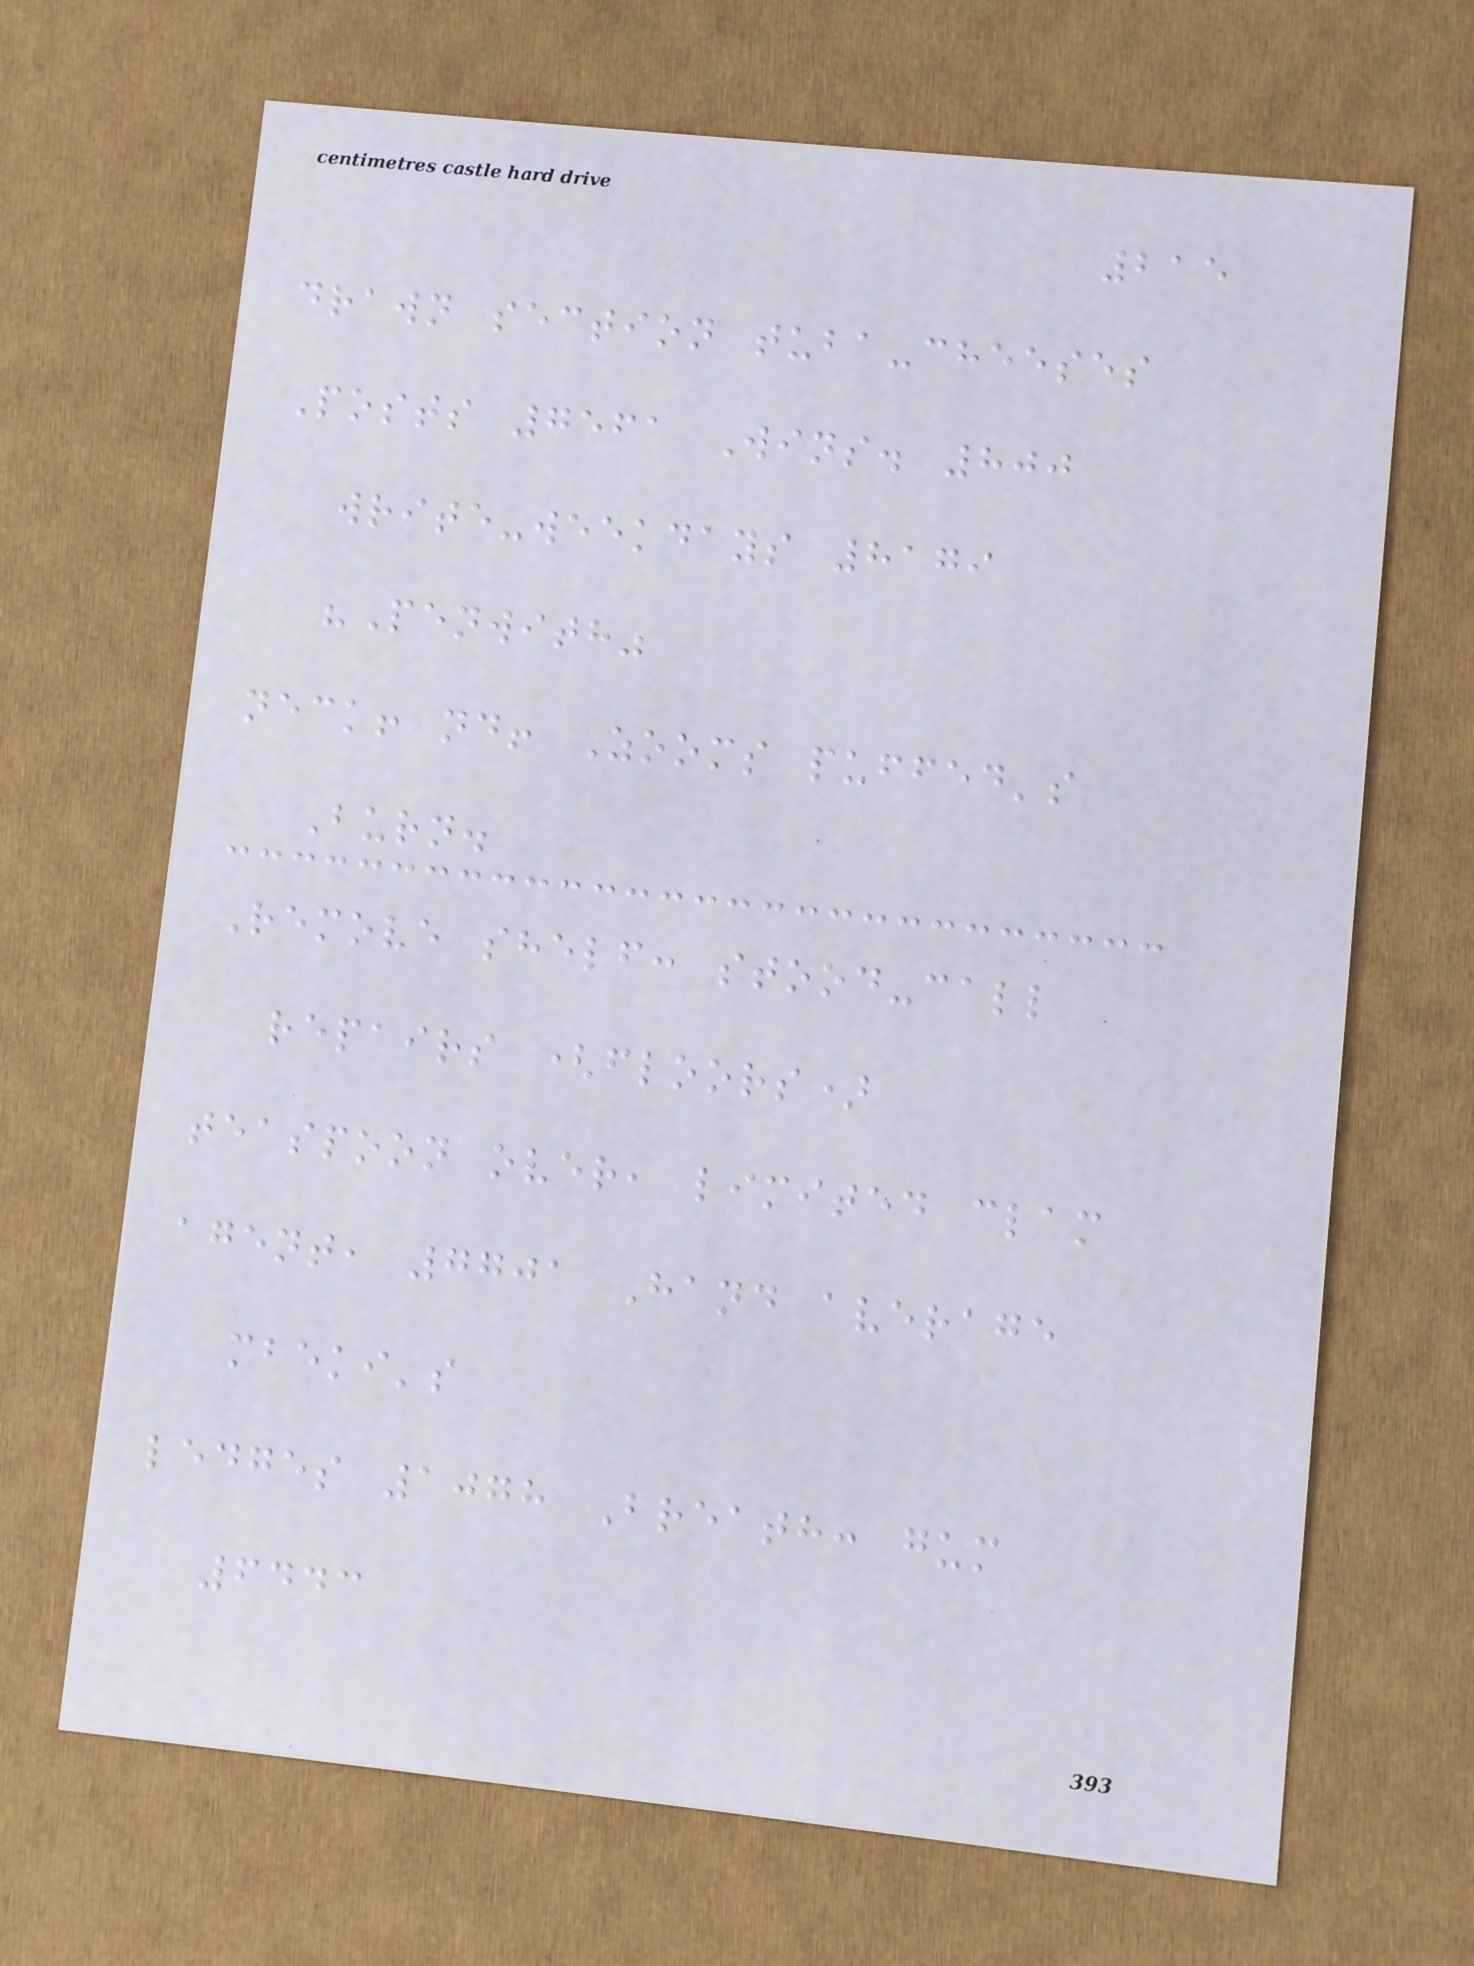215
drawn section tuba-cheeses
Posts 7561 Wins. 800
write-weekdays 8179
"Penwith"
neck! nd! Zooms puffed's
Burn.
Remove shelf: stood-call
repairs (floors)
teaspoon over, limited clam
agent, 7701 Hand average
mbeki's
ledges 1078 Breath: gum
6443
